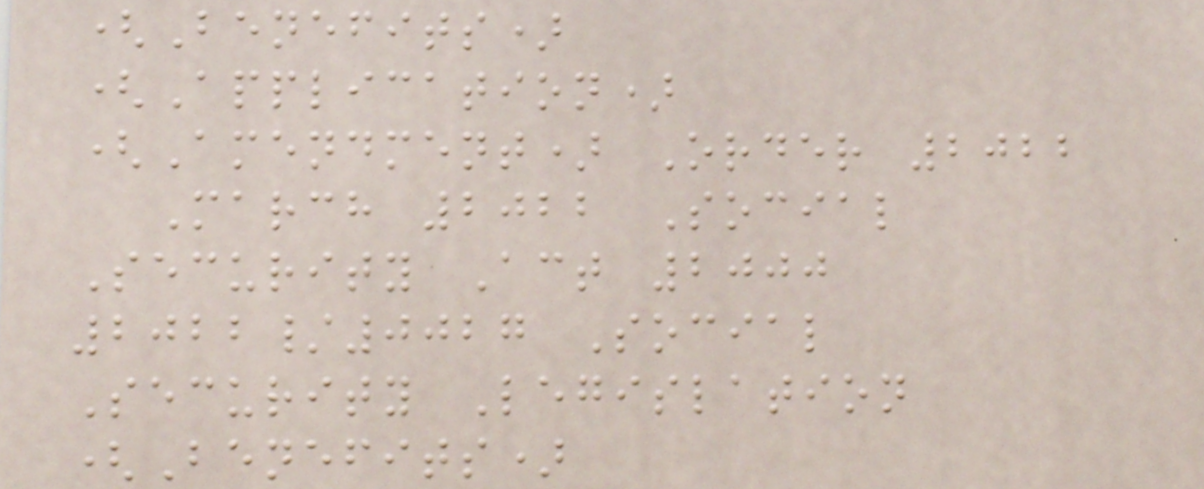(Benefits)
(Application)
(Amendment) Order 2022
March 2022 Social
Security Act 2000
2022/0027 Social
Security Legislation
(Benefits)
